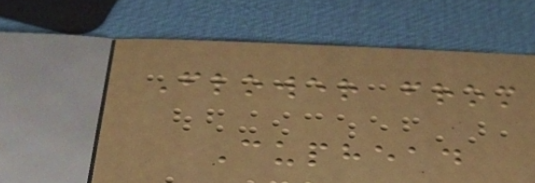Flower from
Cuphead
